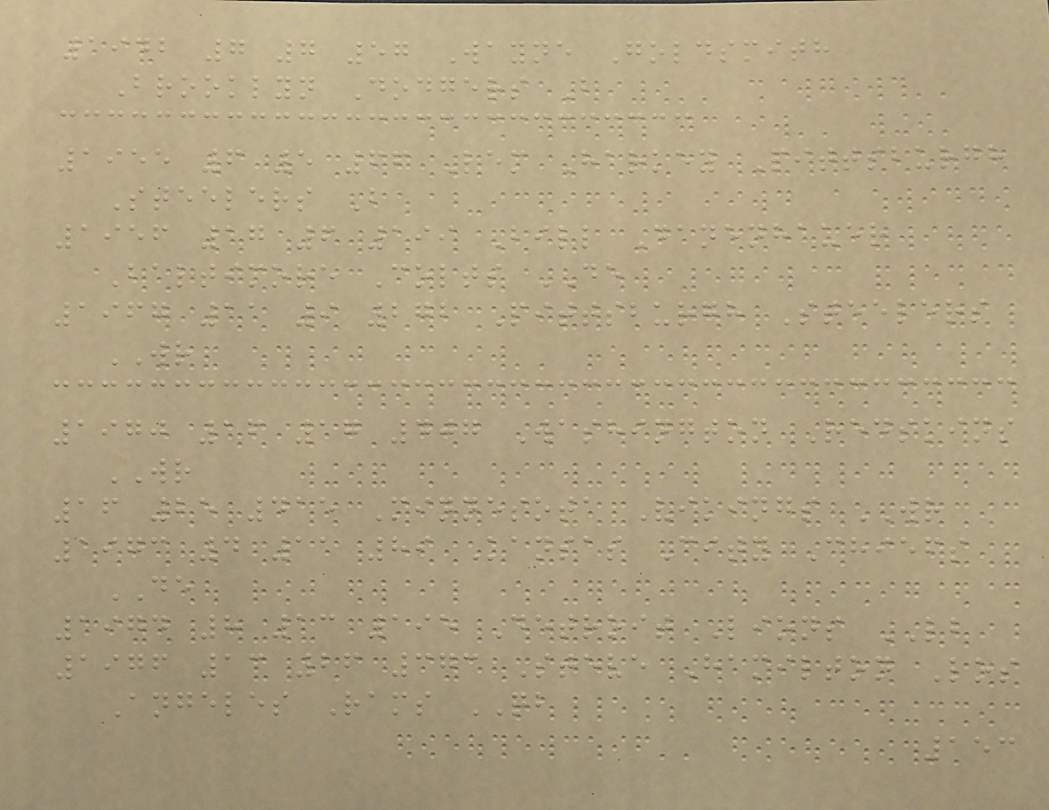1942 7 7 57 Wayne Goldsmith
Brooklyn Dodgers B
1955 6 5 66 Lem Harkey Pittsburgh
Steelers B
1956 17 6 199 Bill Danenhauer
Baltimore Colts DE
1967 11 9 272 Pittsburgh Steelers
WR
1970 16 17 407 Washington Redskins
WR
16 25 415 Minnesota Vikings WR
1973 4 11 89 Kansas City Chiefs
DE
1974 8 13 195 Detroit Lions LB
1976 13 26 373 Steve Hamilton Los
Angeles Rams QB
153
